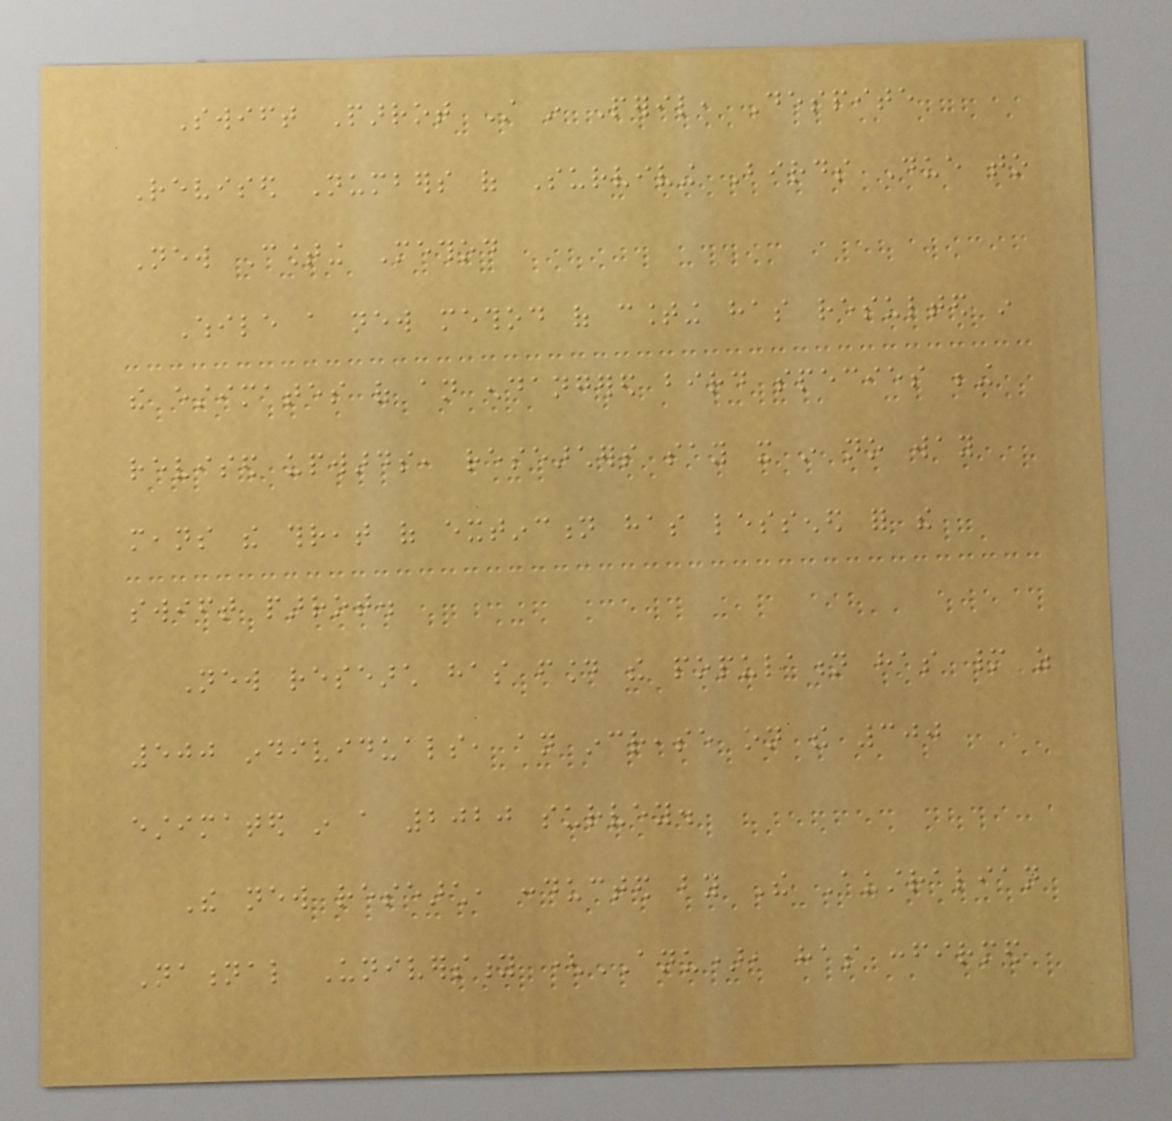Swift Parrot Still in Peril, Despite
Revised Numbers of Surviving Birds Due to
New Counting Method
While a new method of counting has resulted in
the estimates of an endangered bird species being
revised upwards, researchers say it in no way
means the threat of extinction has lessened for the
swift parrot.
New research has found the population has many as
500 individuals, an increase on the 300
estimated in a 2020 survey.
The new research, conducted by The Australian
National University (ANU), has confirmed
